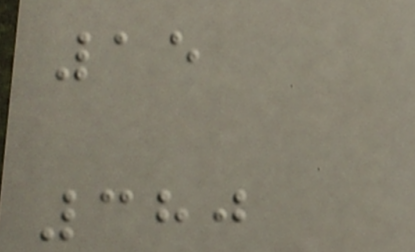15
380
